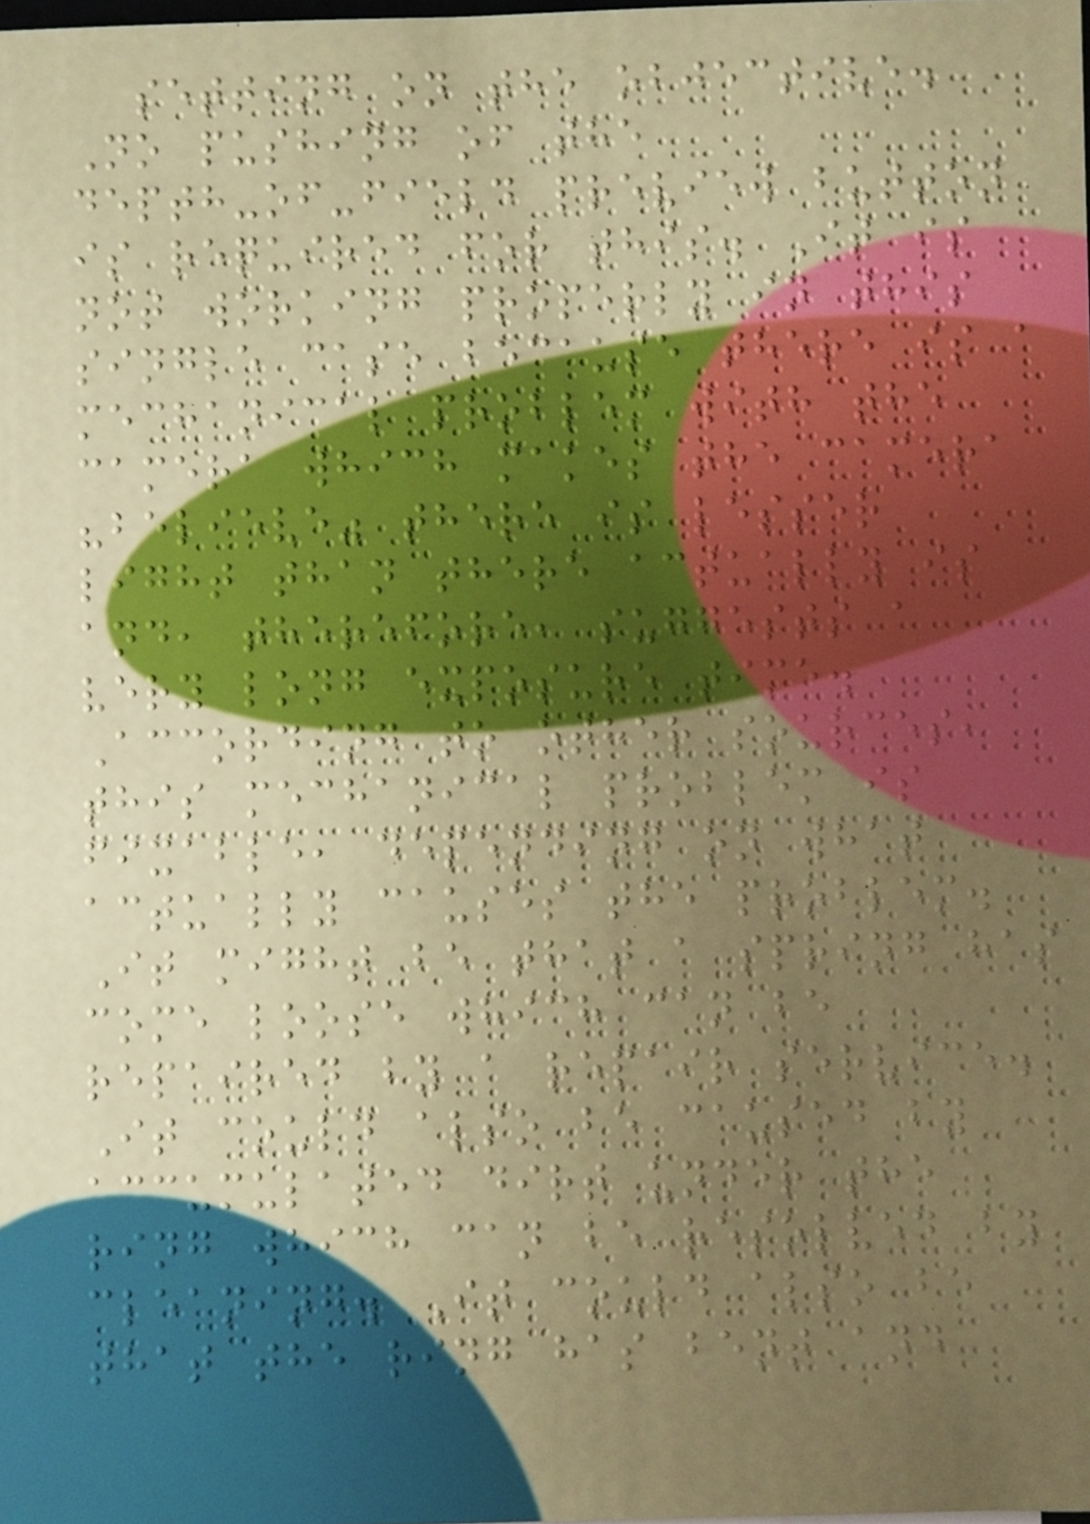setting on the objective.
No pushing of the
depth-of-field preview button
is required for this. It is
not working properly in this
single case because there is a
mechanical problem with the
camera which makes the camera
"believe" there is lesser
light than there actually is
and, therefore, suggests a
very long exposure time.
According to other sources,
this mechanical problem is
fixable, depending on what
actually causes the problem.
It might be that a spring has
come loose which can be
repaired by a repair service.
It could also be caused by
accumulated dirt under the
ring which can be resolved by
cleaning. It could also be
that the ring has bent and
